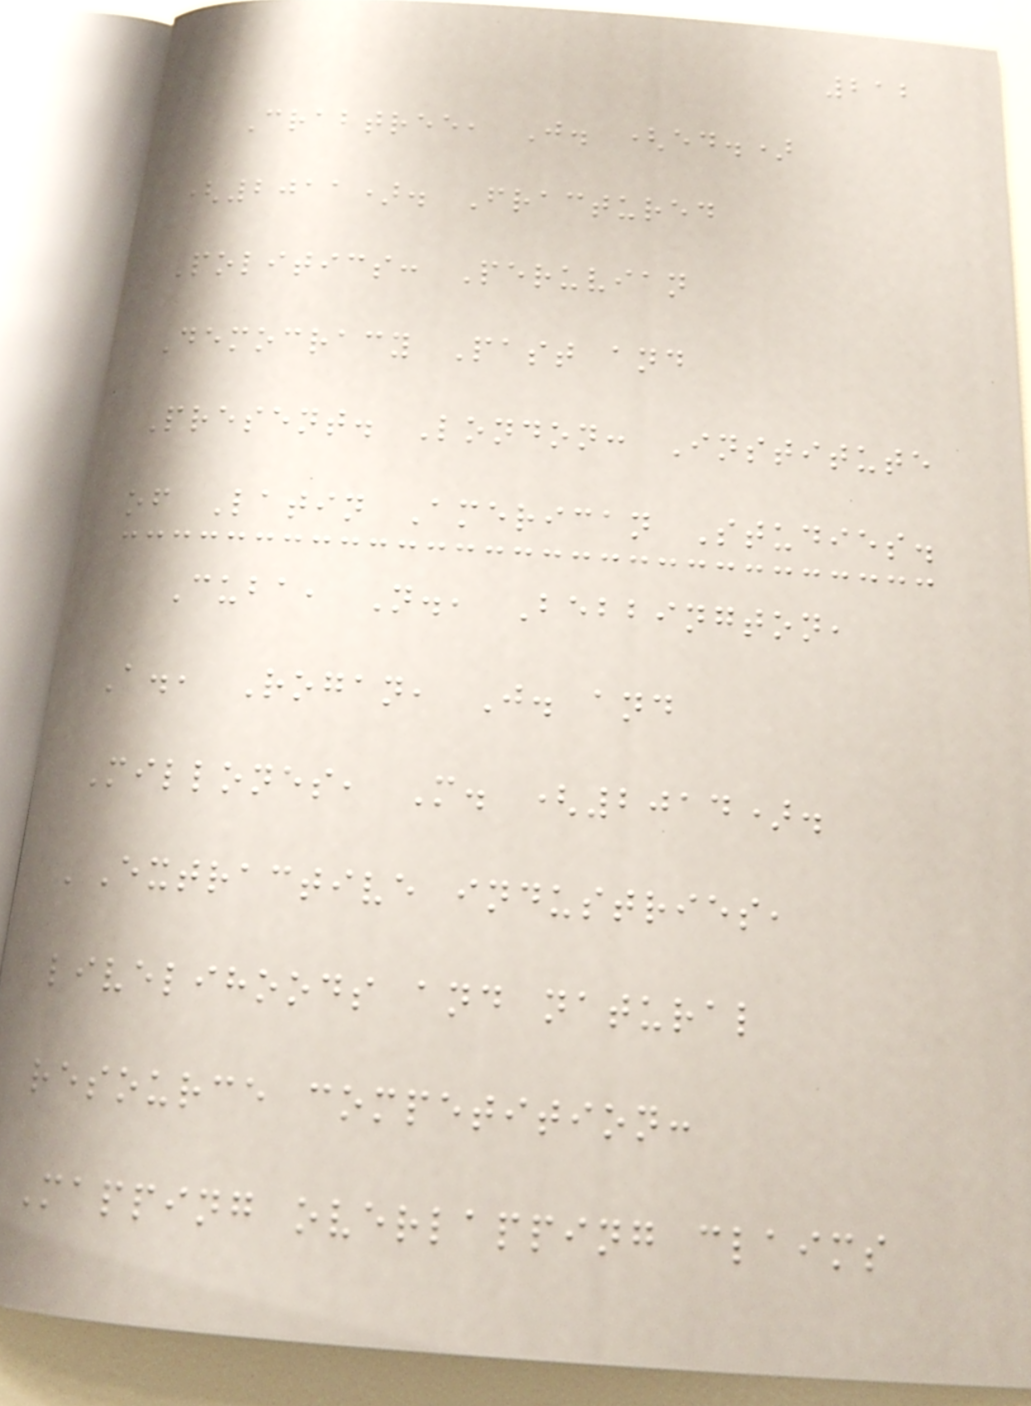212
Crabtree, J. (ed.)
(2011). Fractured
Politics: Peruvian
Democracy Past and
Present. London: Institute
of Latin American Studies.
Cuba, N., Bebbington,
A., Rogan, J. and
Millones, M. (2014).
'Extractive industries,
livelihoods and natural
resource competition:
Mapping overlapping claims
